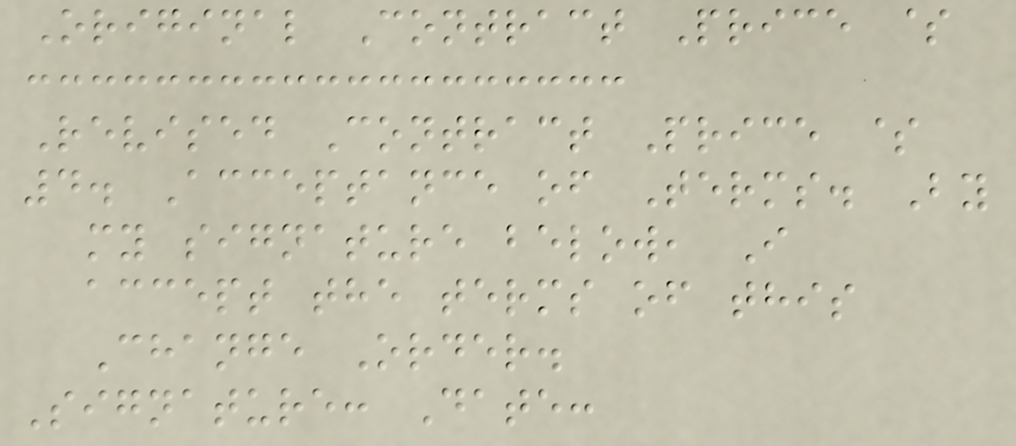Original Contract Price $
Revised Contract Price $
4. Acceptance of Terms. By
my signature below, I
accept the terms of this
Change Order.
Signature: Date:
